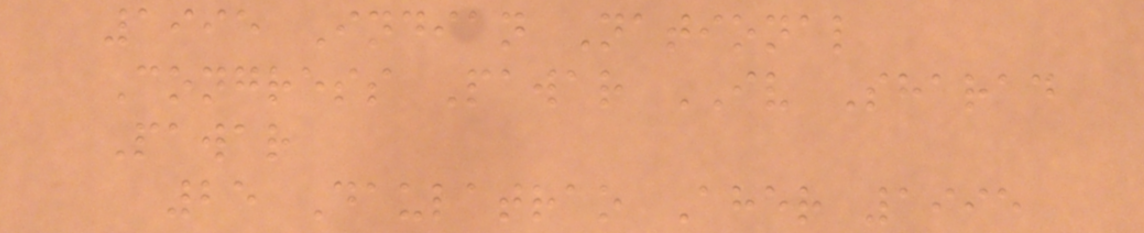1995 Indian National
Congress Pawar IV Sharad
Pawar
25 Daulatrao Aher 1995
